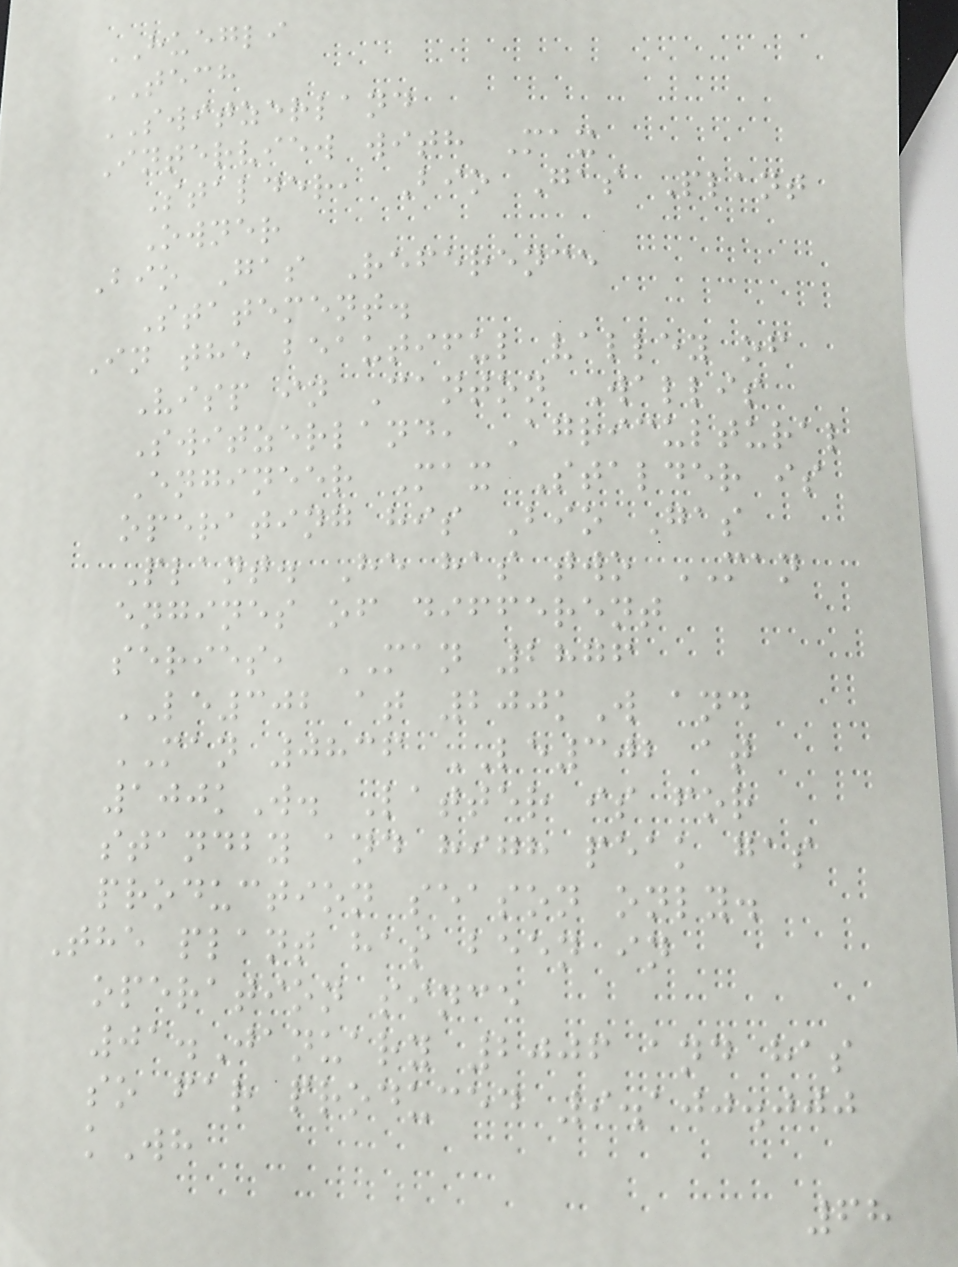HUEGLI
TECH
SWITZERLAND
Interview with Max
Stalder, Bio Gas Plant
Owner
Bio Gas Reference
Statement.
In the beautiful valley of
Visp in Canton Wallis
Switzerland, Agricultural
Engineer Max Stalder is
operating his Bio Gas
Plant. He has two MAN
engines of different
series, MAN 2876
LE302 at 200kW and
MAN 0836 LE302 at
100kW. Latter is for
standby and high peak gas
production season only.
The plant has been in
operation since
01.January 2006 and has
so far produced 9.100.000
kWh
68
